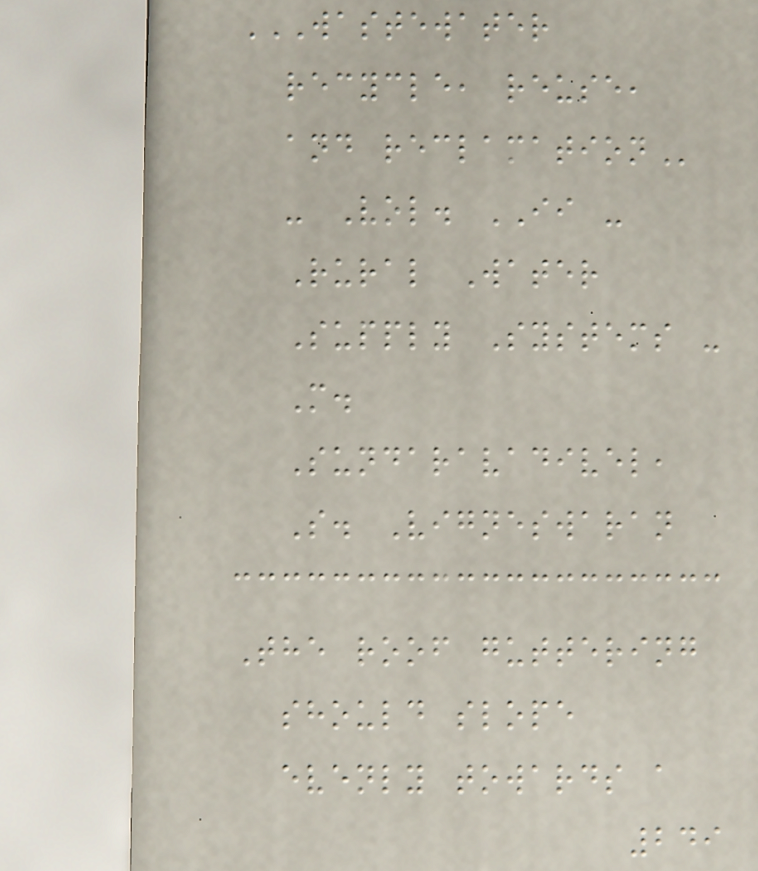WASTEWATER
RECYCLE, REUSE,
AND RECLAMATION
- Vol. II -
Rural Water
Supply Systems -
M.
Sundaravadivel,
S. Vigneswaran
The roof guttering
should slope
evenly towards a
249
